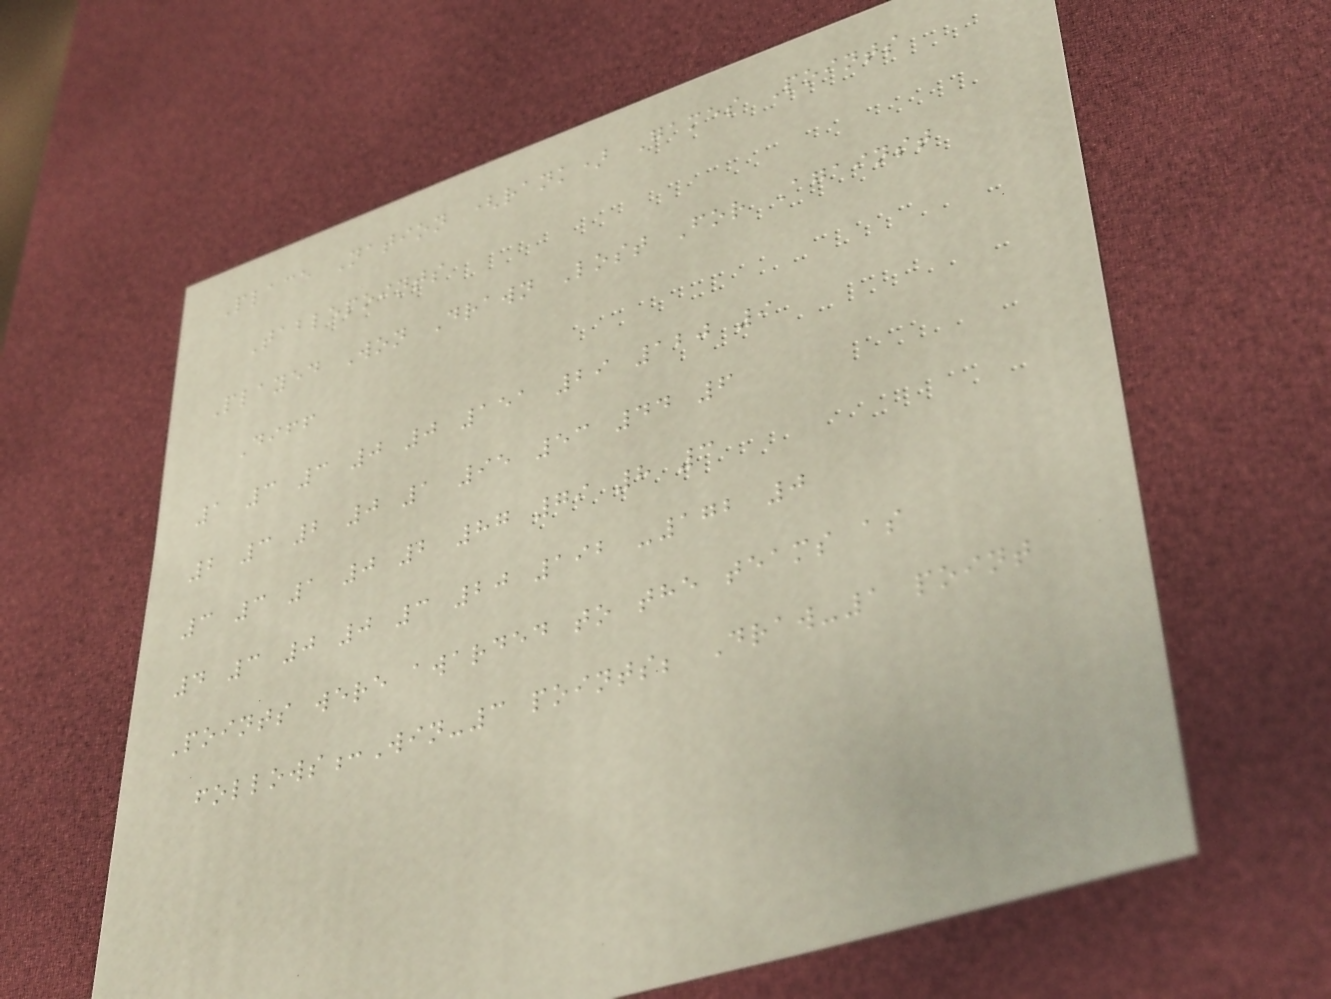Place Nation (rank) Games Points
Tablepoints
Played Won Drawn Lost For Against
Diff
1 3 3 0 0 151 29 120 9
2 3 2 0 1 95 53 44 6
3 3 1 0 2 87 79 8 3
4 3 0 0 3 20 192 -172 0
Points were awarded to the teams as
follows:Win-3 points; Draw-1 point
